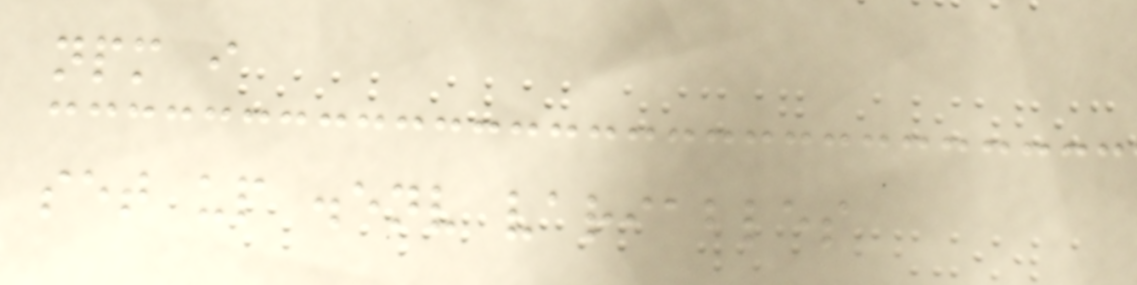npm i
set up .env variables
